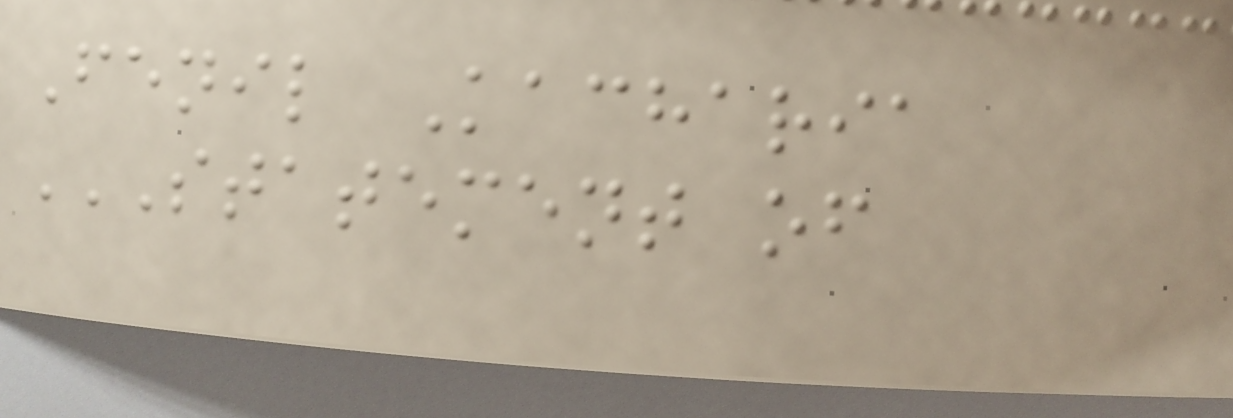Fenil Kacharia
STATEMENT OF
